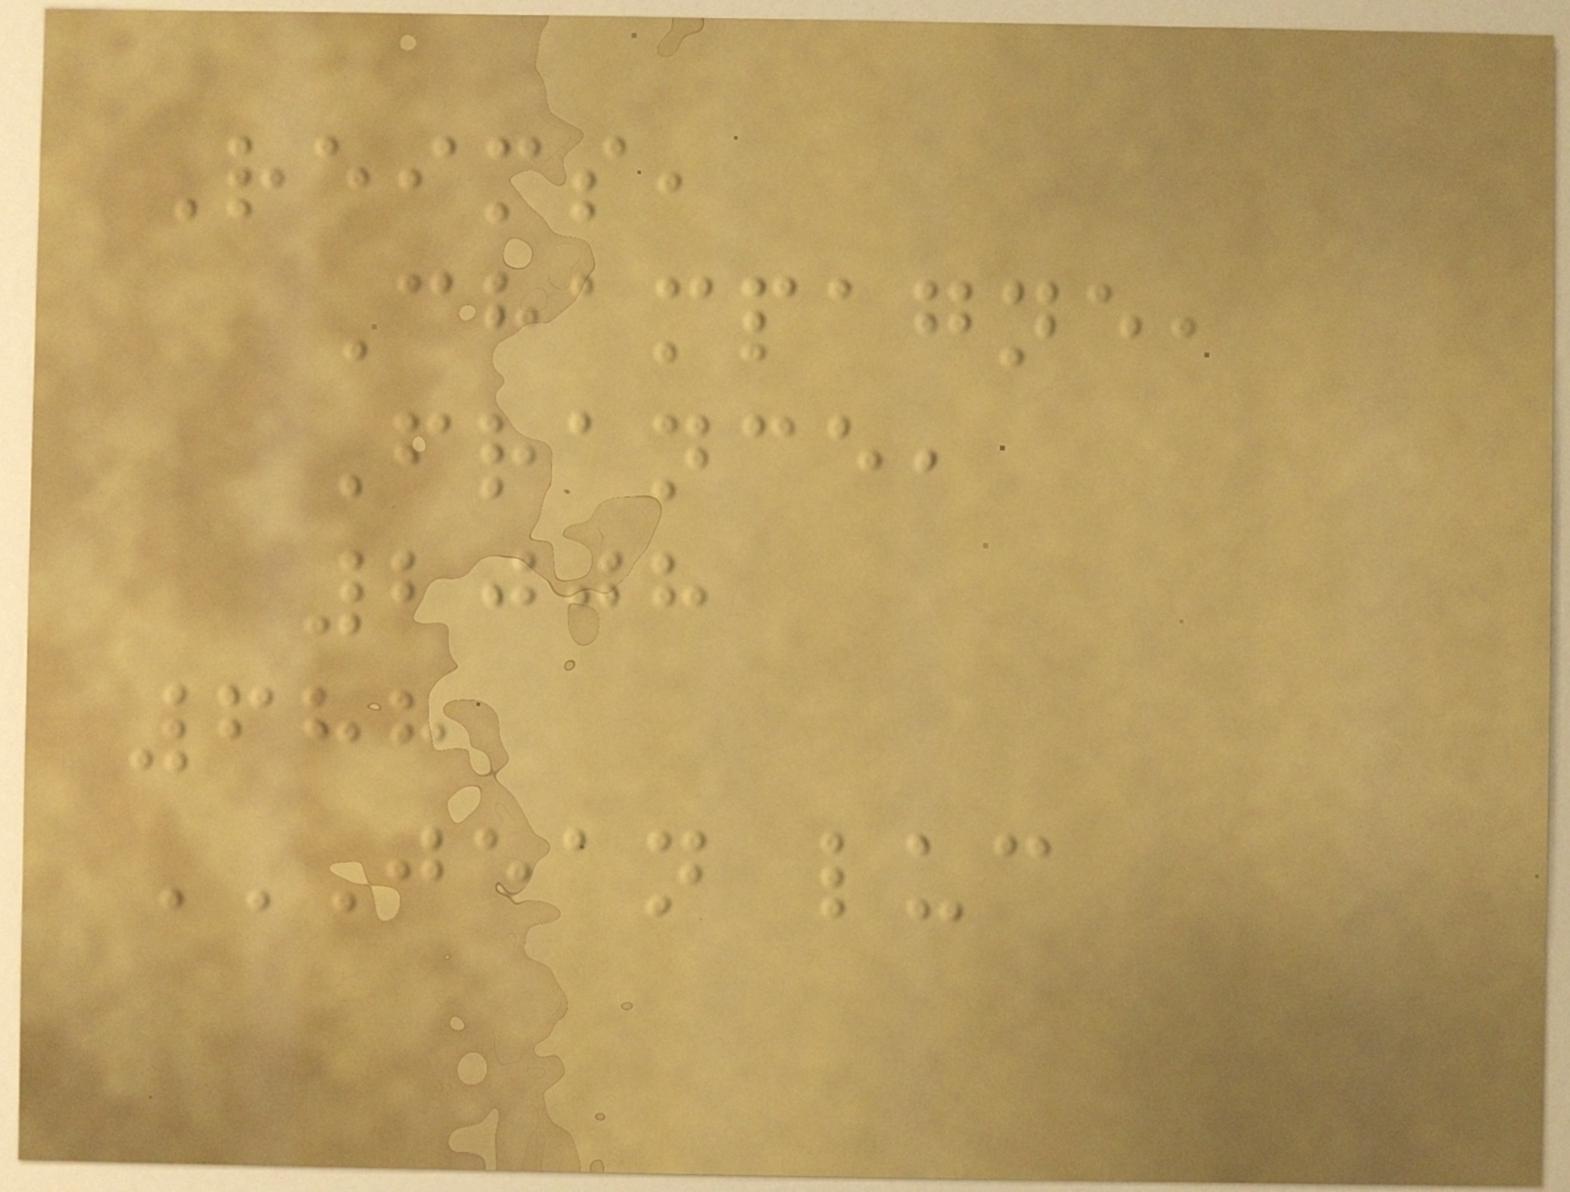Reims,
Champagne,
France,
2008
688
JEAN LUC
